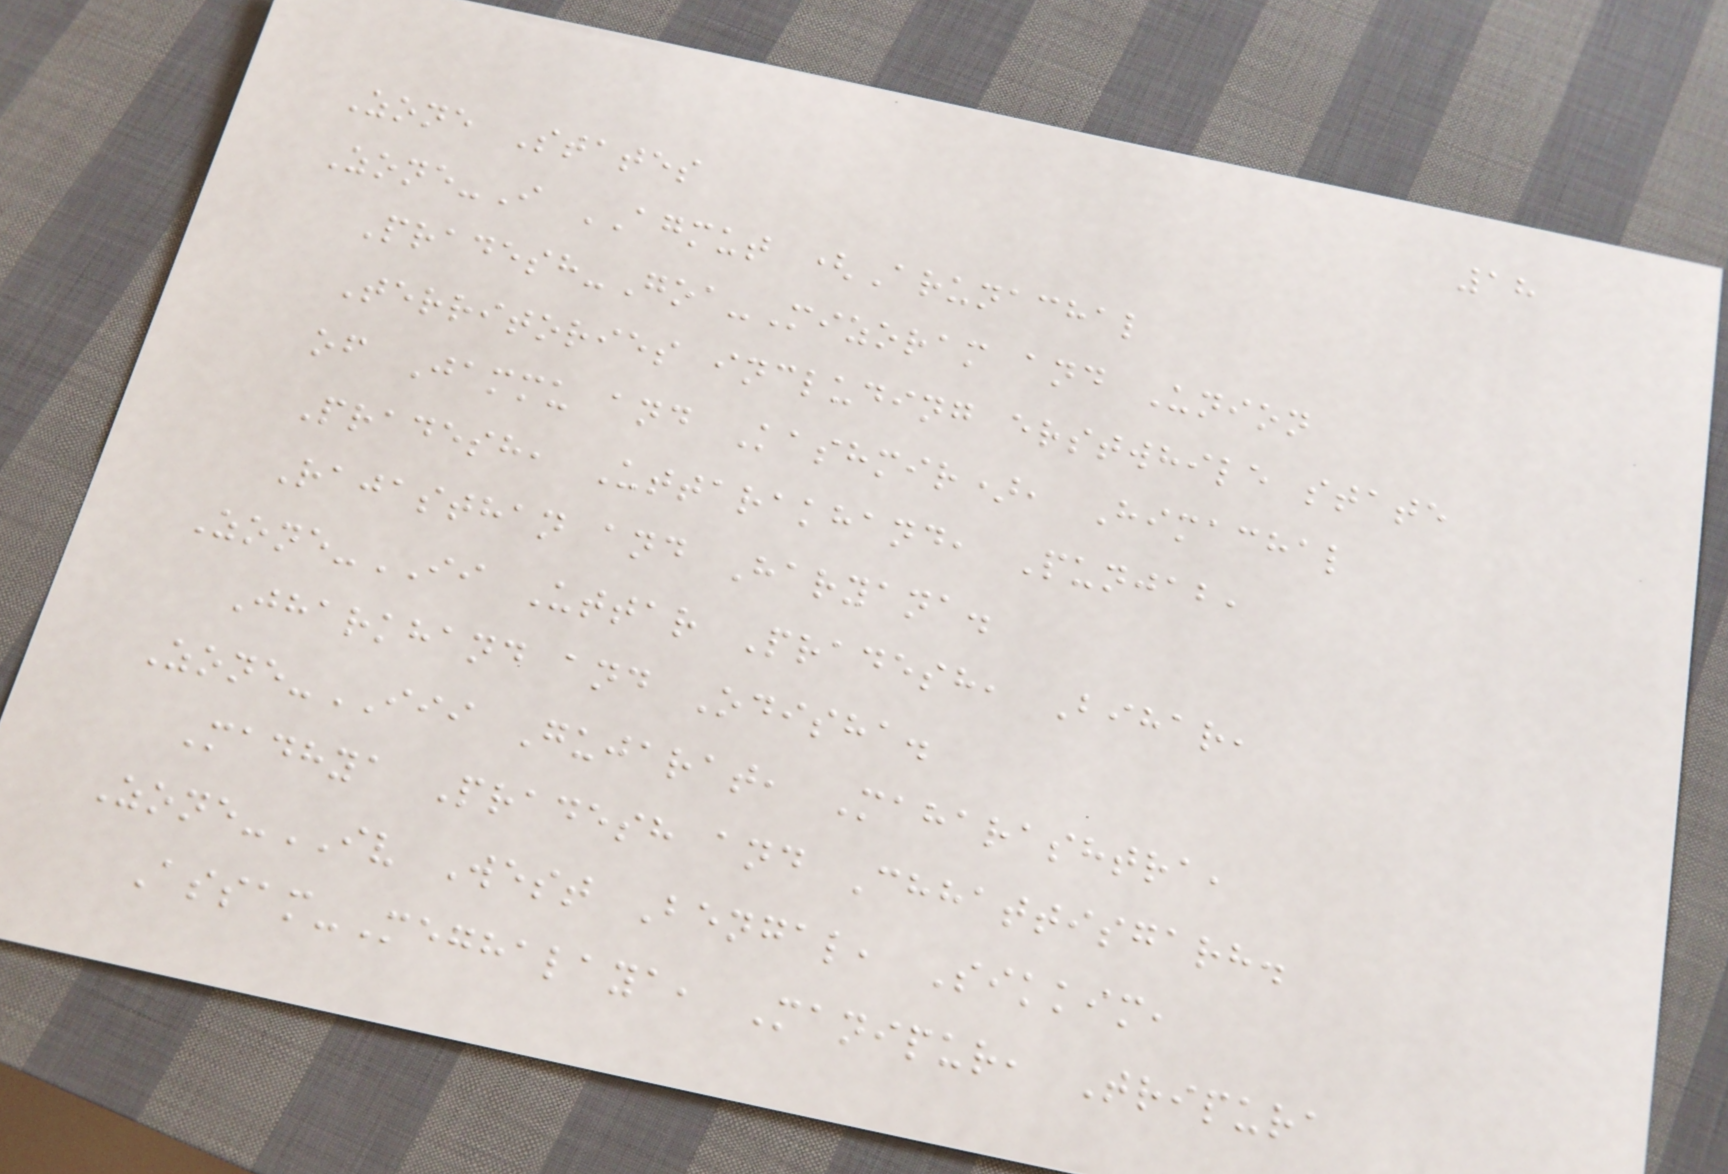18
Zone States
Zone-I AGMUT (Arunachal
Pradesh-Goa-Mizoram and Union
Territories including erstwhile state
of Jammu and Kashmir), Himachal
Pradesh, Uttarakhand, Punjab,
Rajasthan and Haryana.
Zone-II Uttar Pradesh, Bihar,
Jharkhand and Odisha.
Zone-III Gujarat, Maharashtra,
Madhya Pradesh and Chhattisgarh.
Zone-IV West Bengal, Sikkim,
Assam-Meghalaya, Manipur, Tripura
